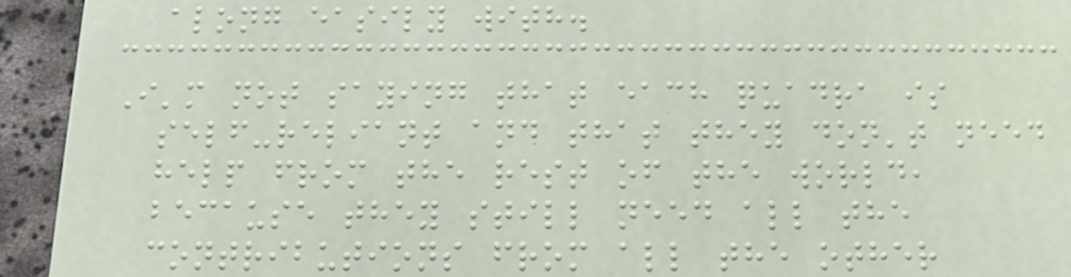along easily with.
I'm not saying that each quadra is
self-reliant and that they don't need
help from the rest of the world,
because they still need all the
contributions from all the other
